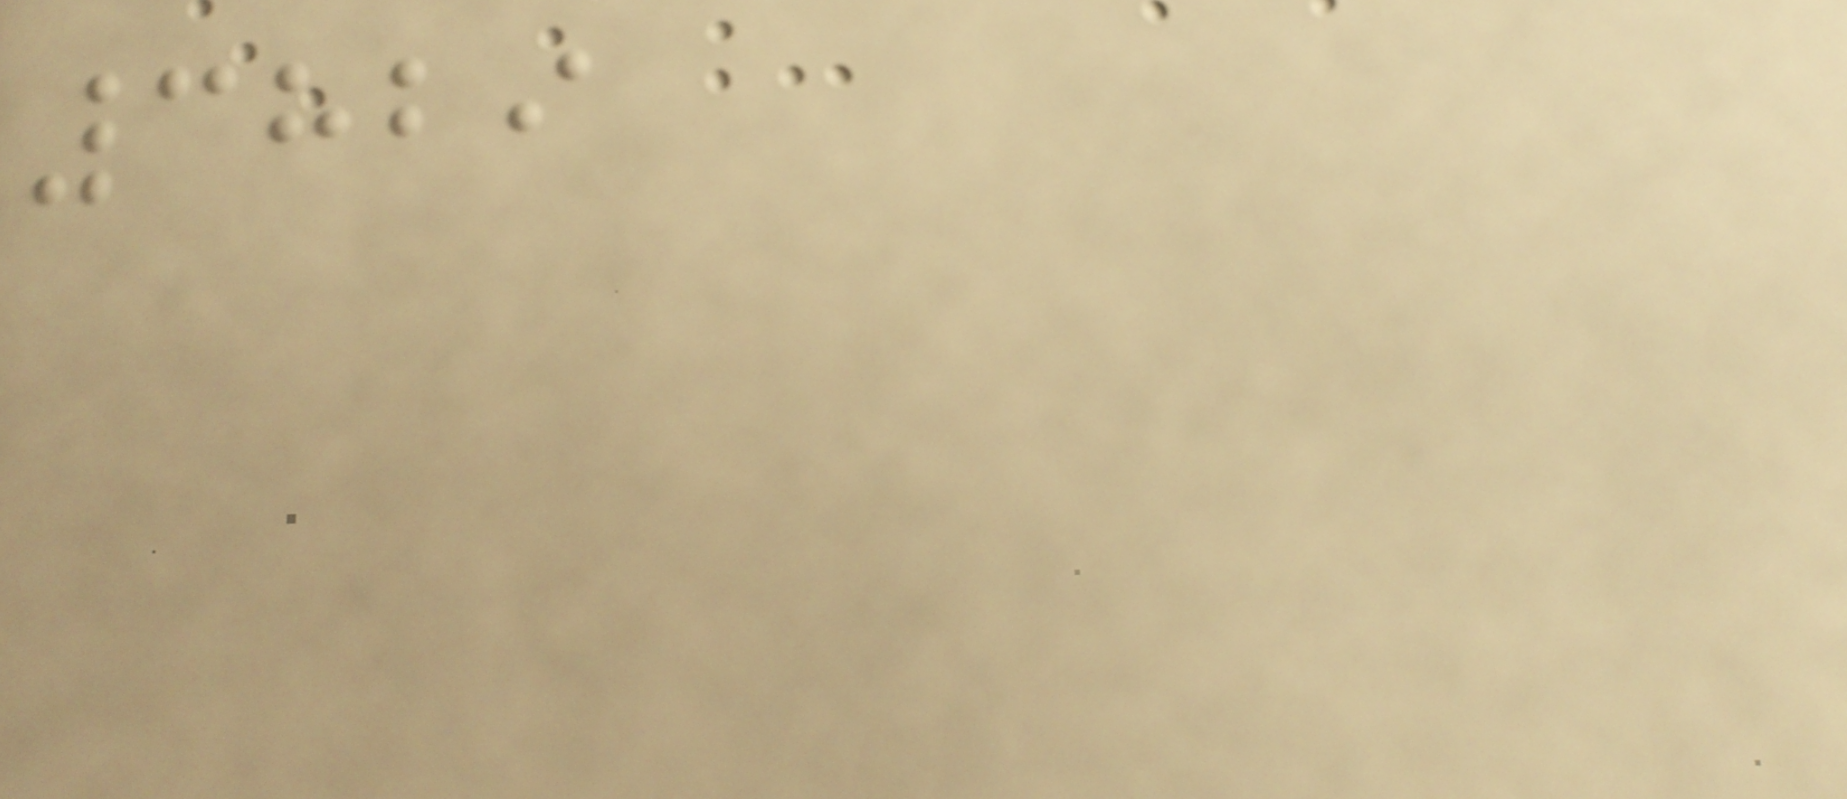3829
